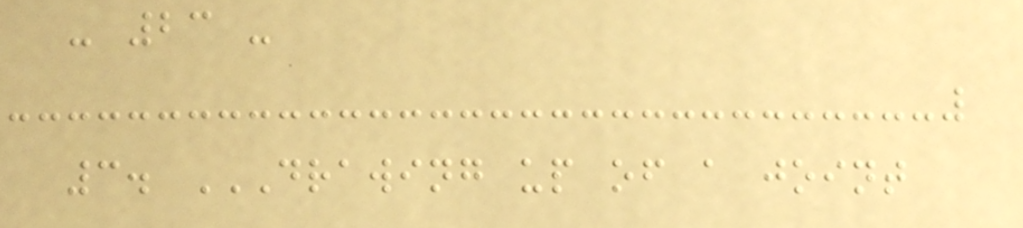- 23 -
3. DRAWING UP OF A JOINT
